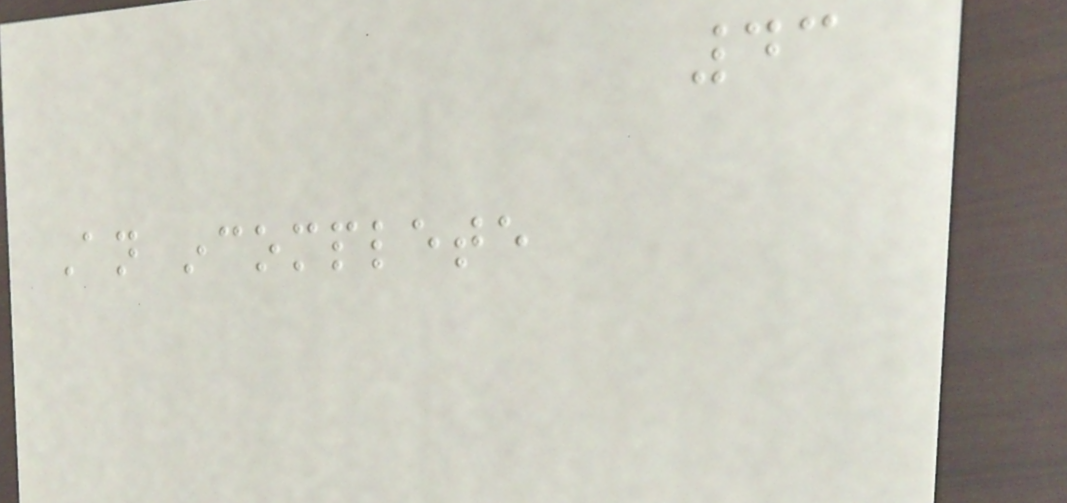43
An incomplete
